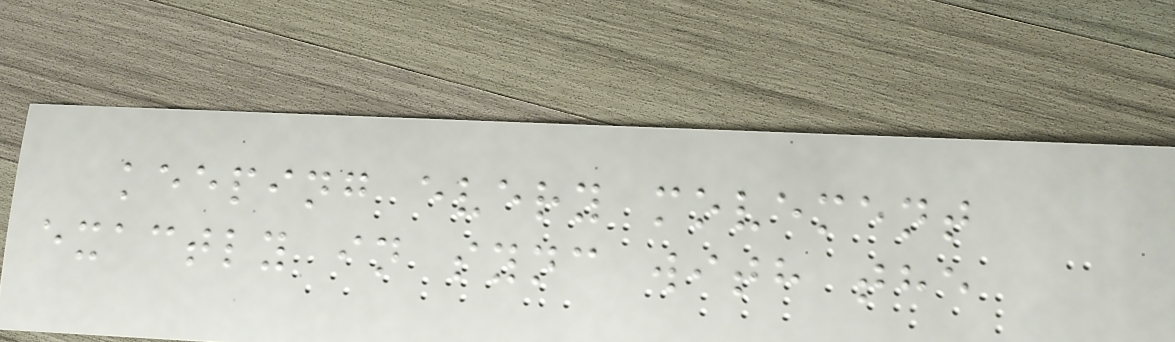keeping every movement
exactly in sync with the
